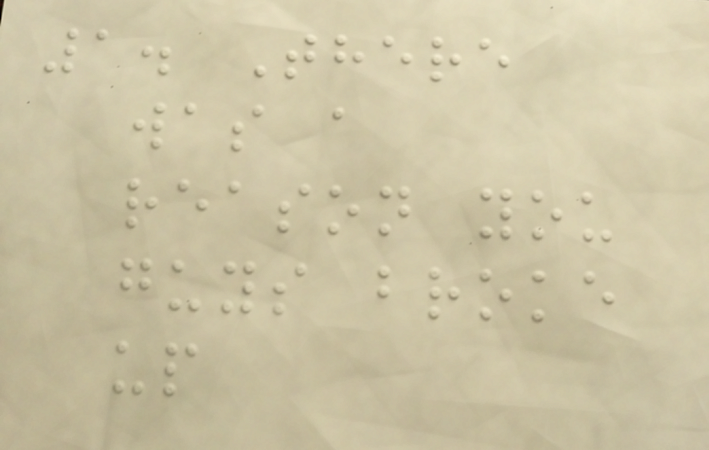1. There
was a
reason you
guys broke
up
